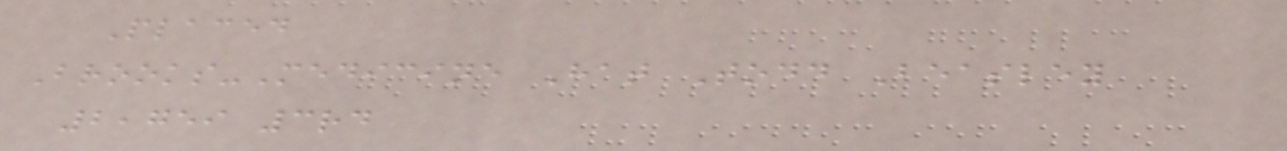Placed
Brooks-Medicine Hat Todd Beasley
2,759 3rd
